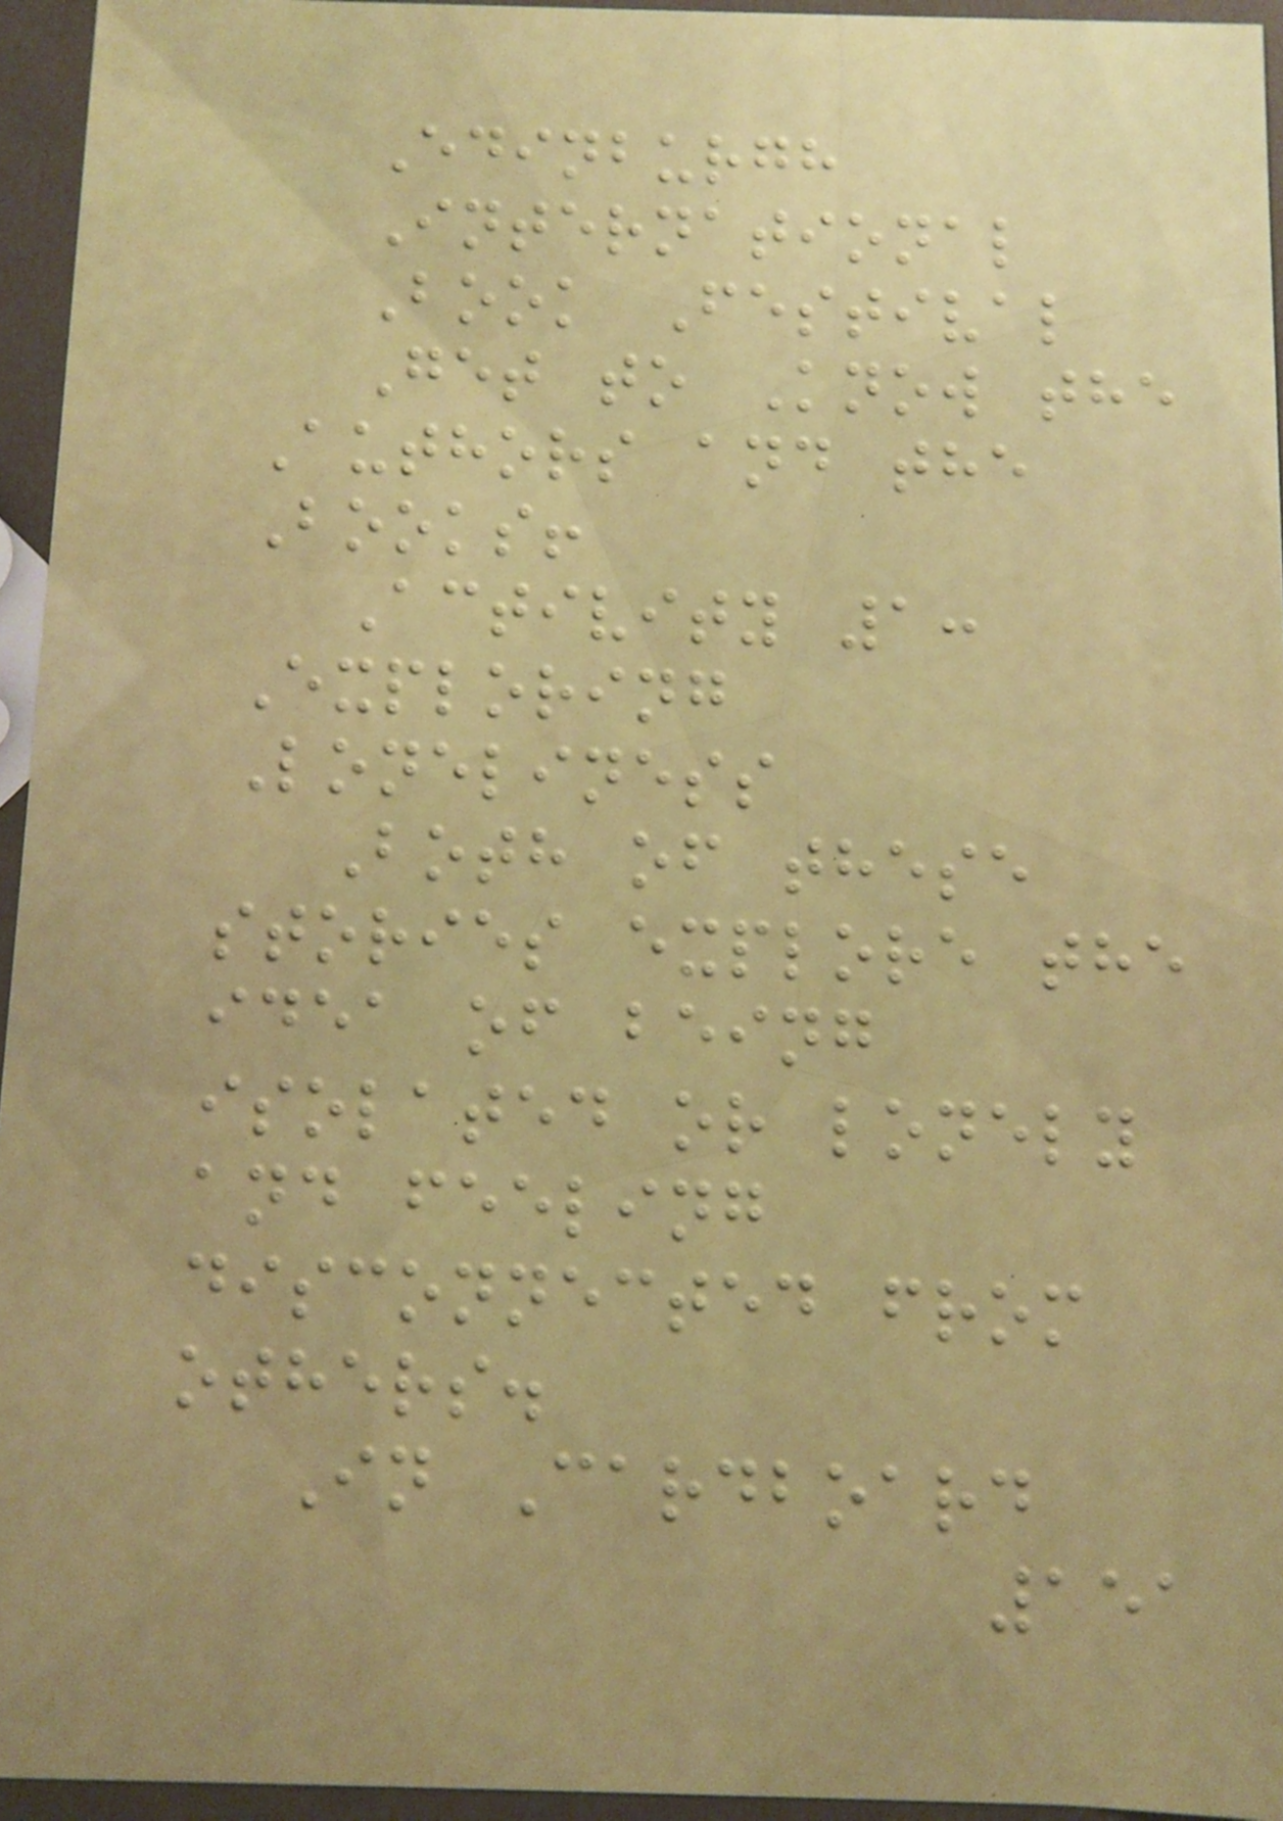Edinburgh
International
Book Festival
Get to Know the
Authors and the
Books!
Activity 1:
Exploring
Loneliness
Both of these
stories explore the
idea of being
isolated or lonely
and feeling
disconnected from
others.
In Cardboard
151
